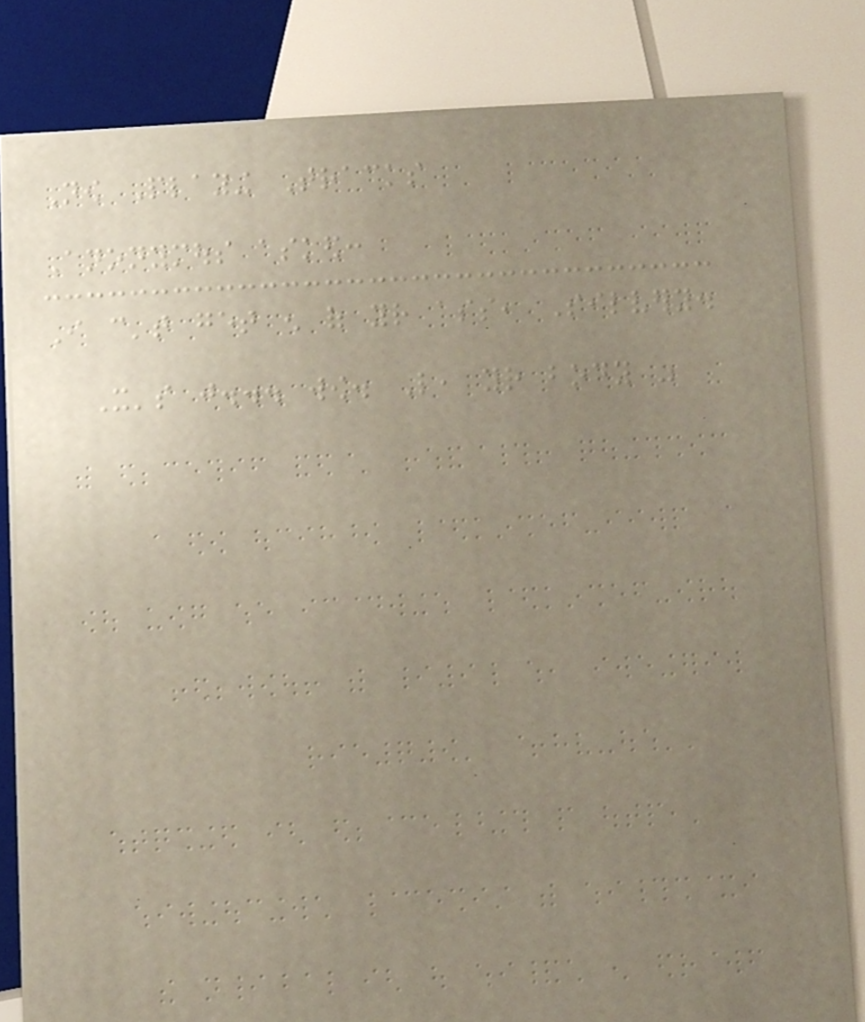Now Playing Tracks
Anonymous asked:
I can't get enough of your ass, Silvery.
It's just... wow. Like, your body was
